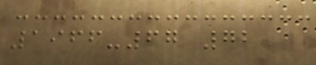1966-67 72
